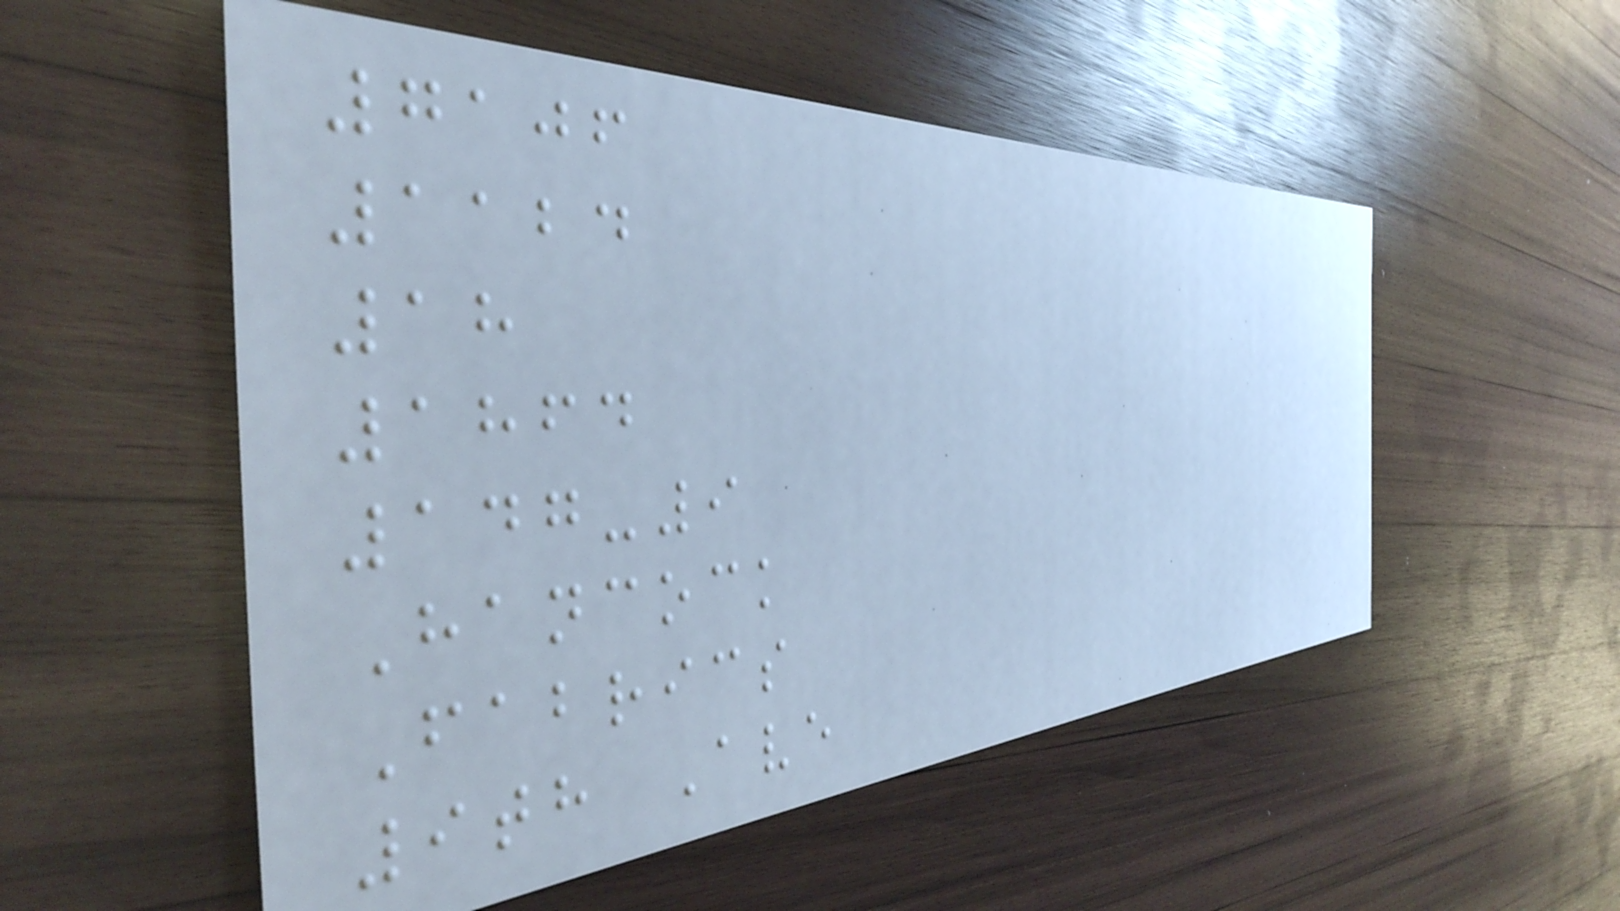7106
1124
18
1864
147-9
Hancock
Fabrics
9th Ave
